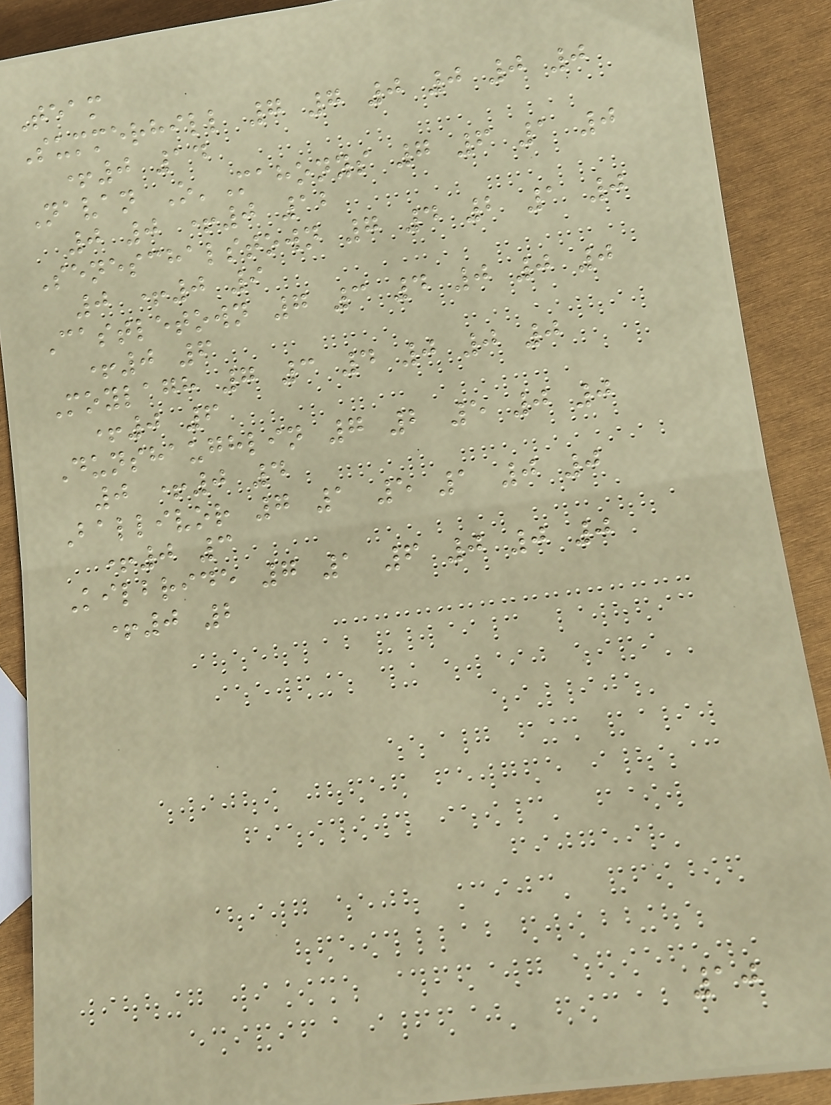Team
Summerhill 7 7 0 0 0 0
+0 14
Navan O'Mahonys 7 6 1 0
0 0 +0 12
Seneschalstown 7 4 2 1 0
0 +0 9
Castletown 7 3 4 0 0 0
+0 6
Moylagh 7 3 4 0 0 0
+0 6
Dunshaughlin 7 2 5 0 0
0 +0 4
Ballivor 7 1 5 1 0 0
+0 3
Kilbride 7 1 6 0 0 0
+0 2
10
